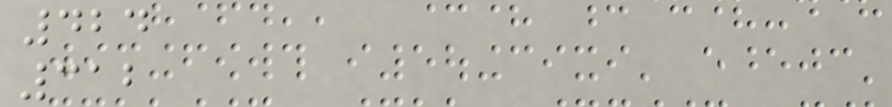424
312
